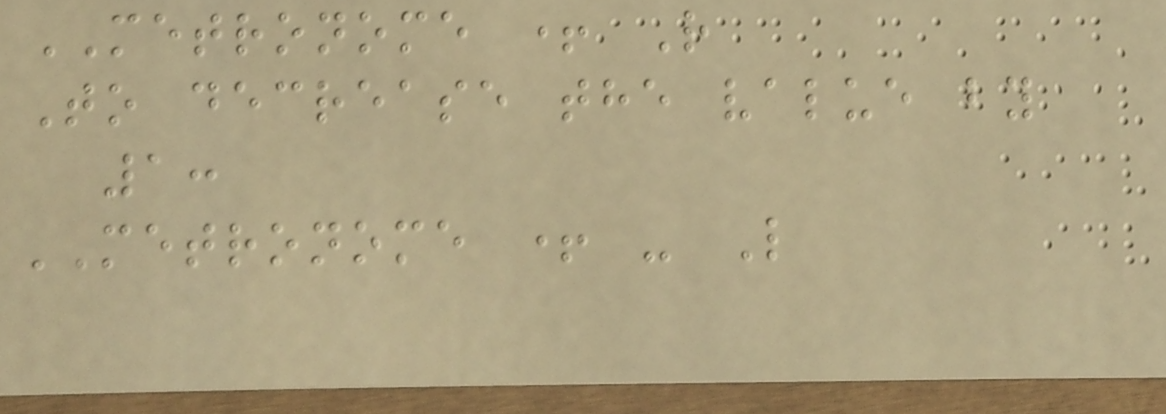METRONOME + R
To decrease the value by
1:
METRONOME + - L
